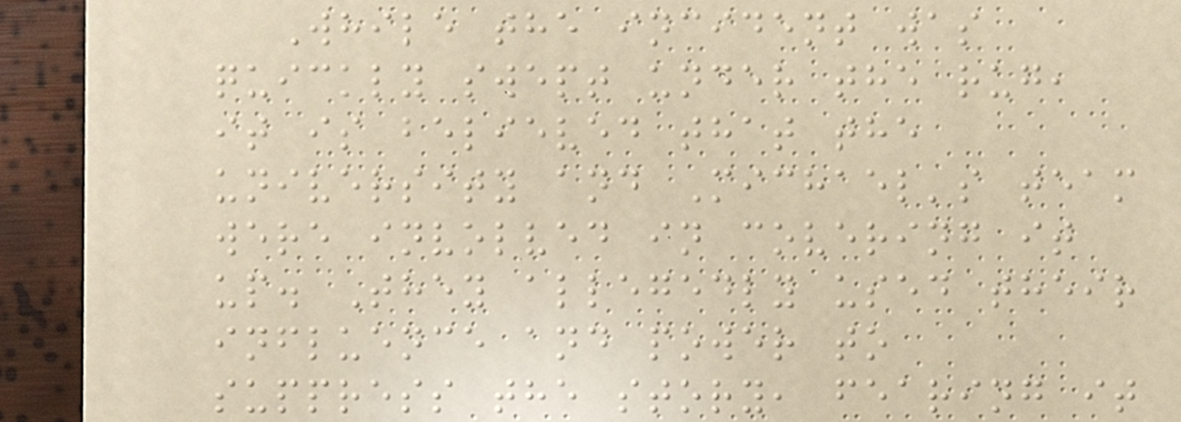While the incident was
quickly swept under the rug,
it is believed that the
university and Michael's team
were involved in covering it
up. They allegedly used their
influence and power to
suppress the story, fearing it
